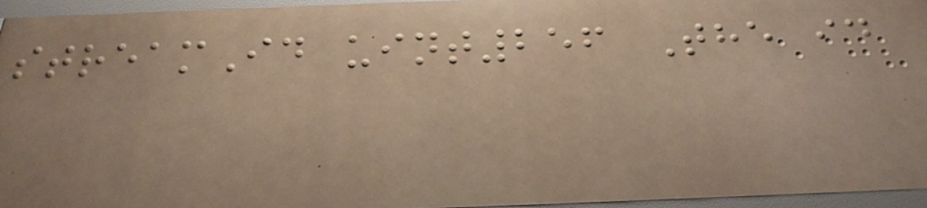streamId uint256 The id
